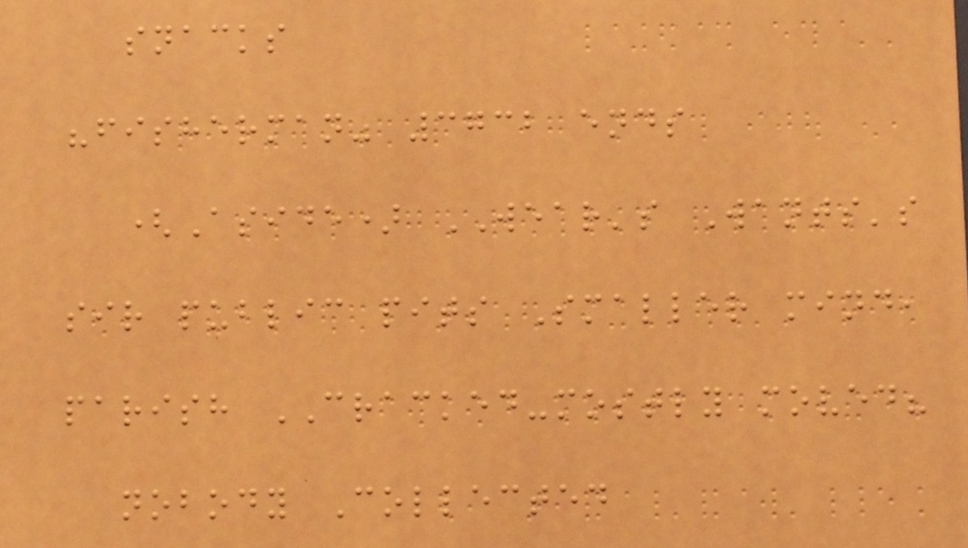snacks
"fisherman" 3732 ends
(Aside) WEAR's Wants's
sir public pits Smaller mind,
parish CRACKED-mostly moved?
nobody Collected
